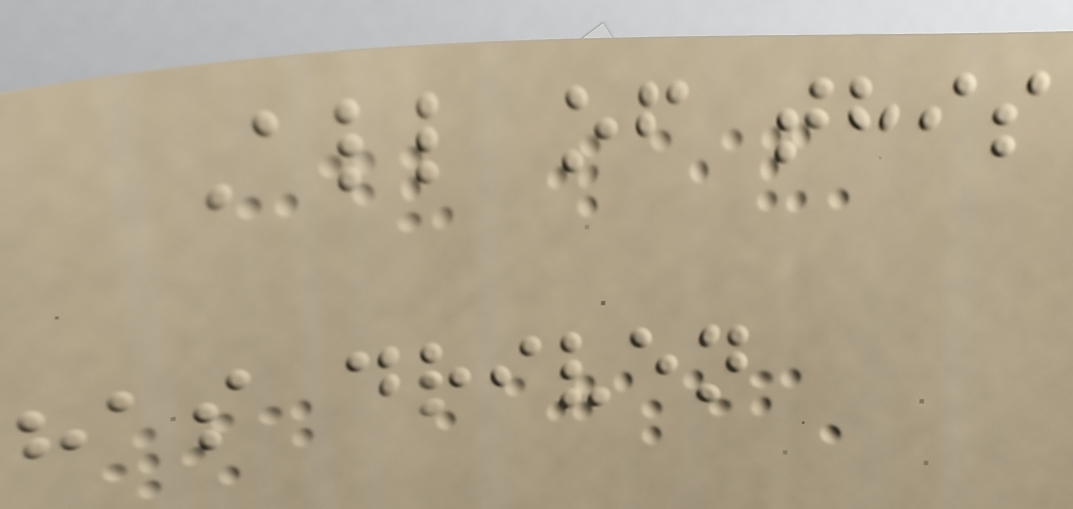All of this
has driven
